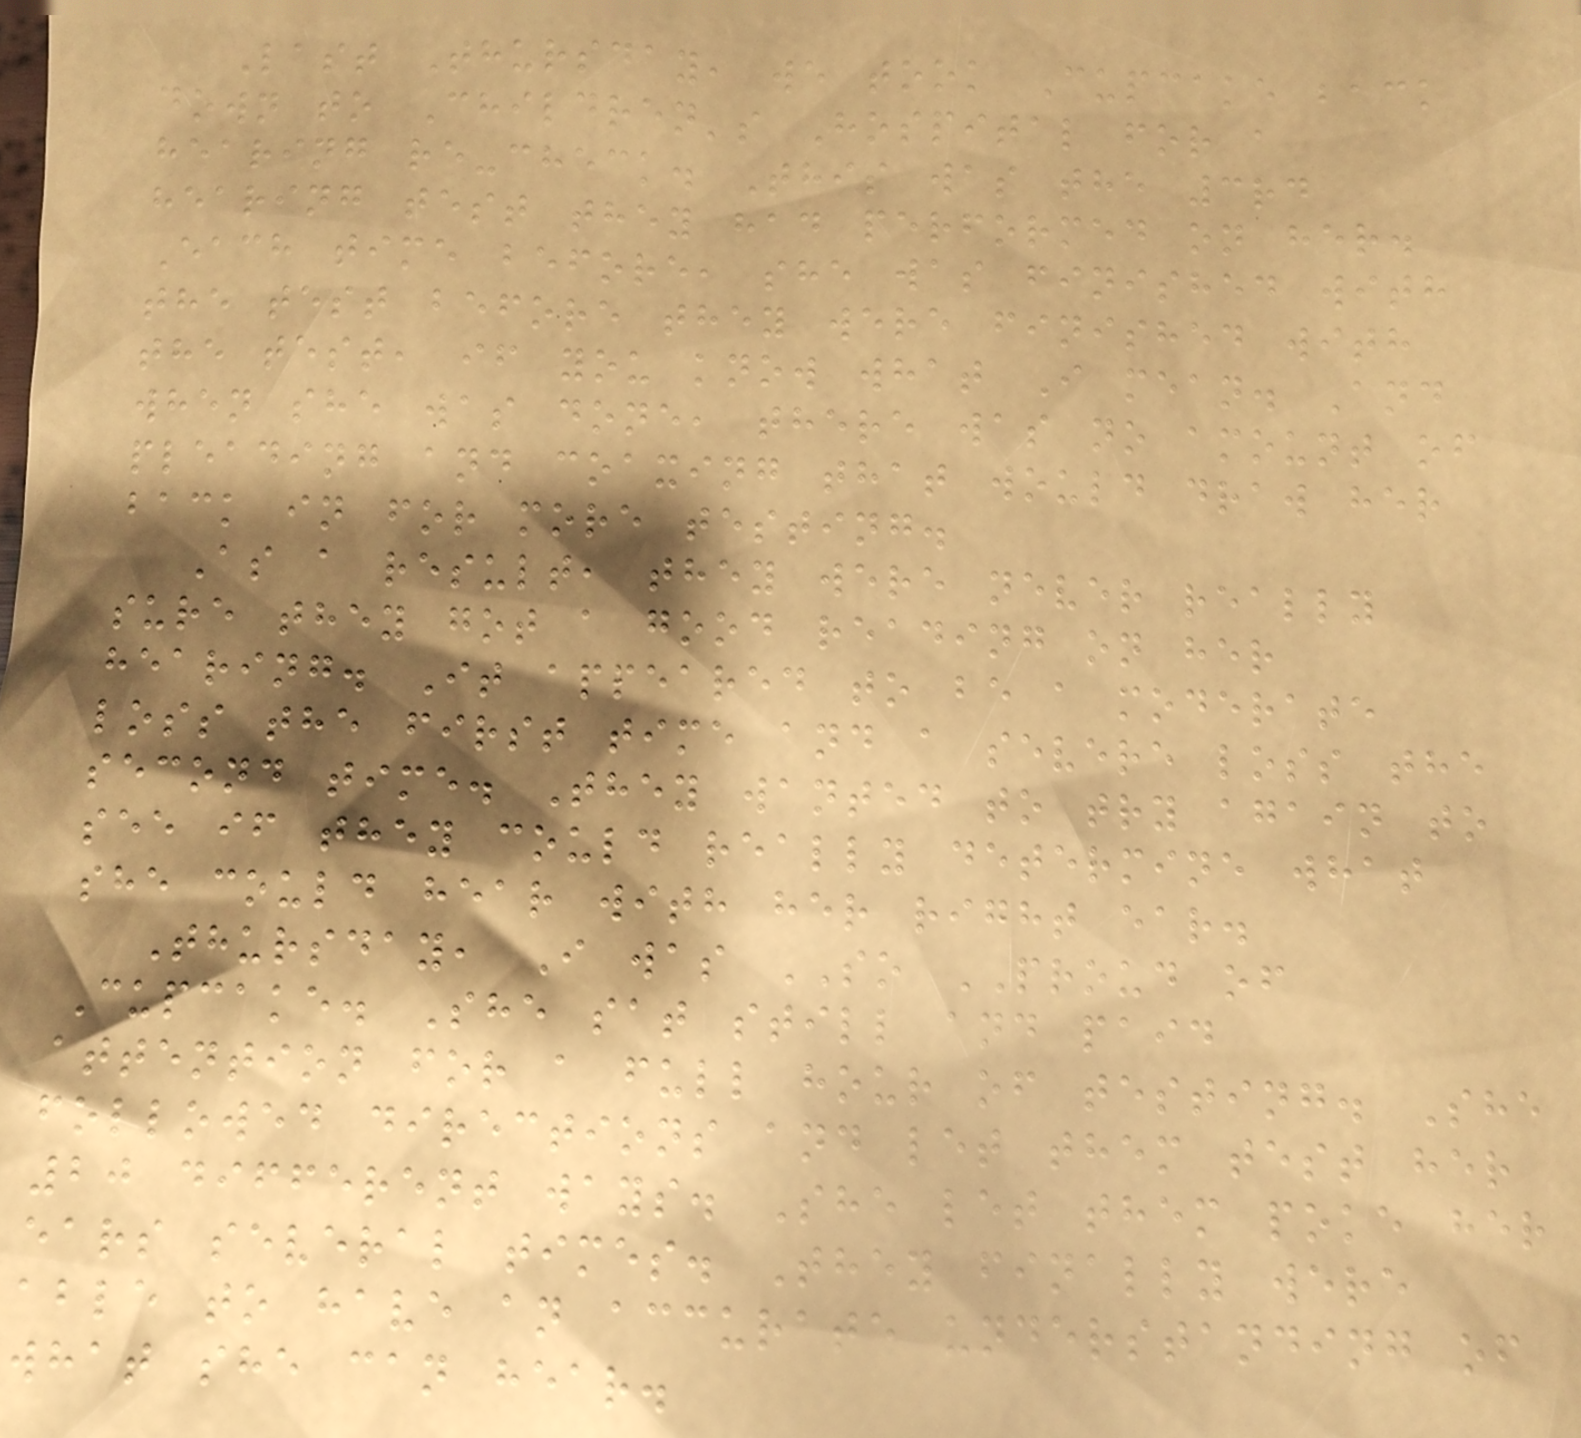Last Thursday, we took Cupcake back
down to Children's Hospital for a
hearing re-check. This was the 3rd
hearing test they had performed on her.
Each time before, she was finished with
the test before they were finished with
the test, if you know what I mean. And
when she was done, there was no amount of
pleading and coaxing that would draw her
back in for more testing.
As a result, they were never really
sure they got a good reading on her
hearing. It appeared to be a moderate
loss the first time and a severe loss the
second time. They wanted to try again to
see if they could really determine what
she could hear with her right ear.
Thursday, I was SO PROUD of
Cupcake. She sat still and paid
attention for a full hour of testing. She
followed directions and let them test her
20 different ways. She let them poke her
ears several times. They finally were
able to have an accurate understanding of
what she can hear.
